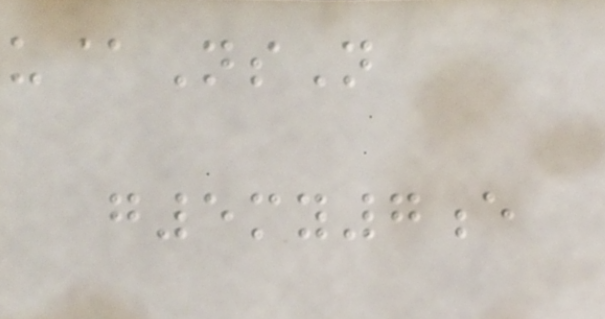u@NsN
g5my7e
